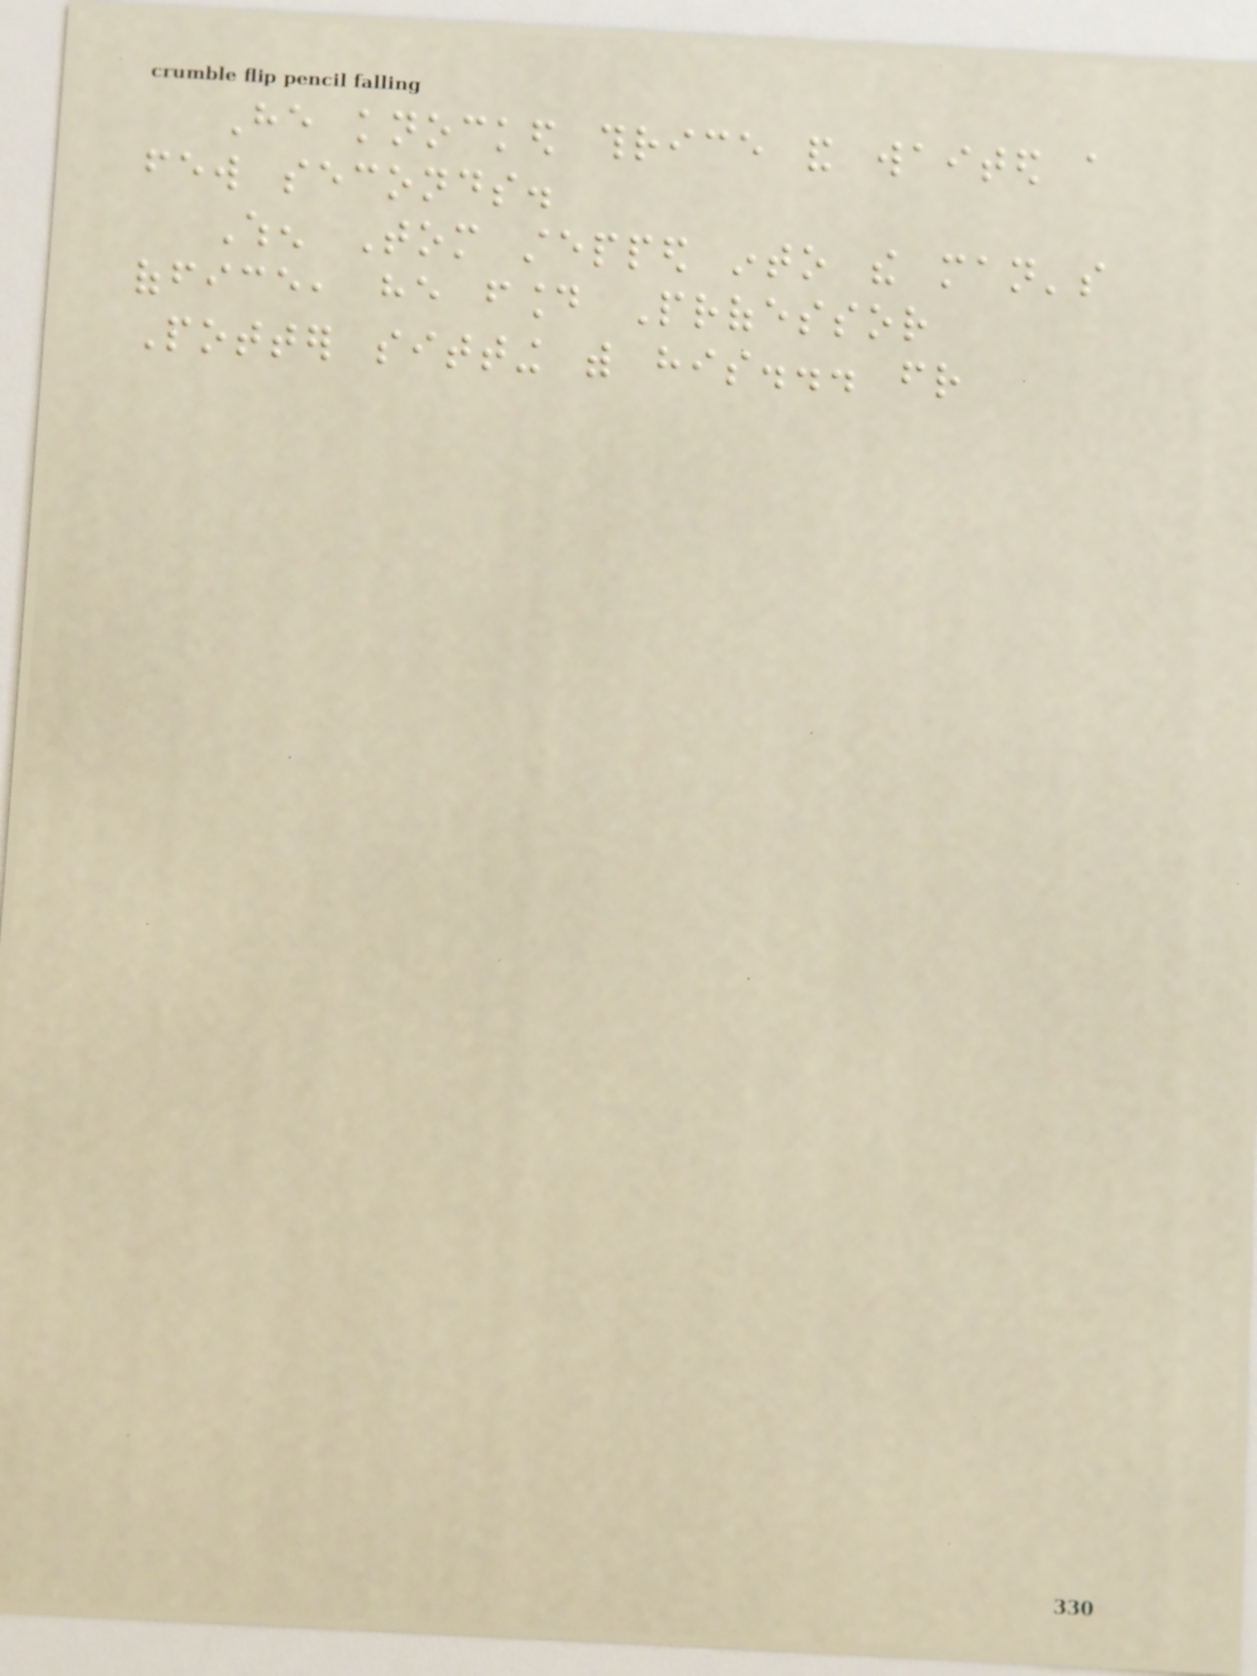He knocked thrice and waited a
few seconds.
When Tom stepped into the man's
office, he found Professor
Potter sitting with his... friend
